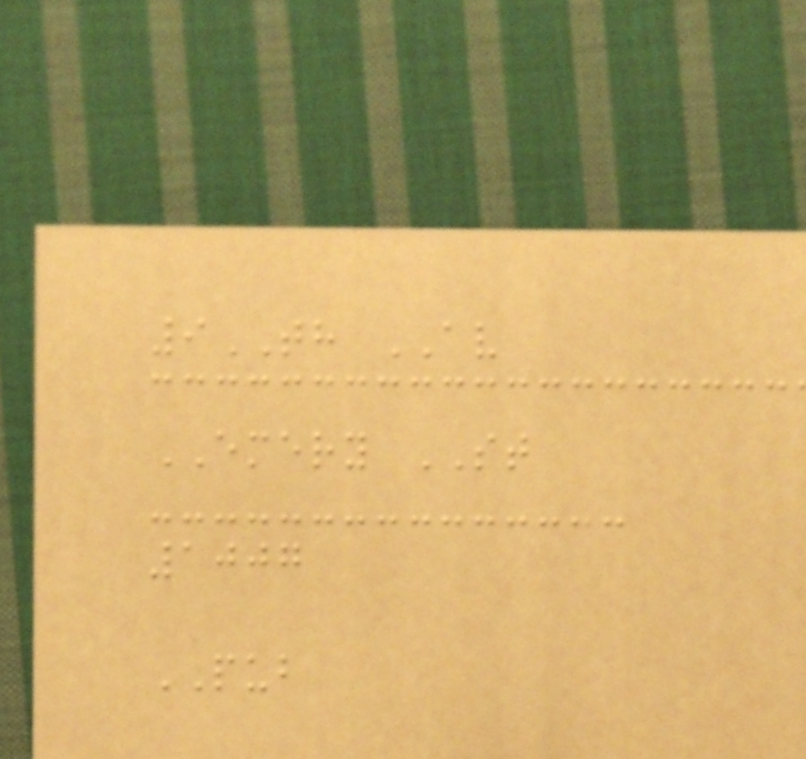9TH AV
EMERY ST
1007
PUB
